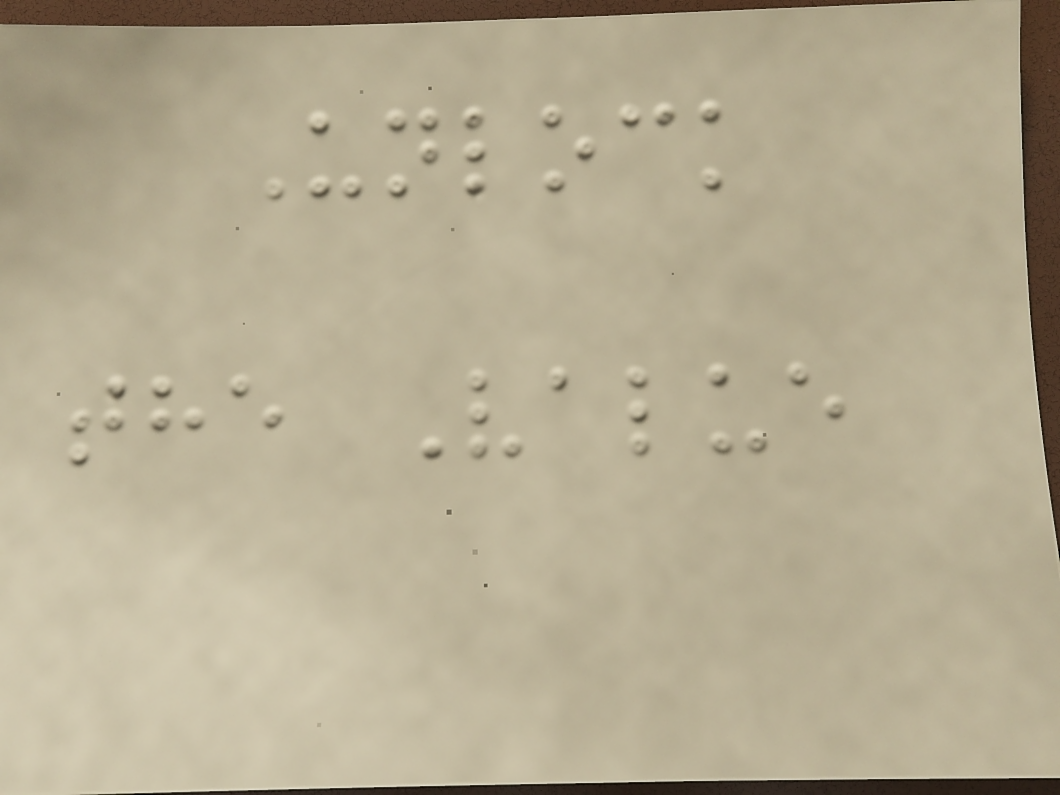Unlock
the Value
